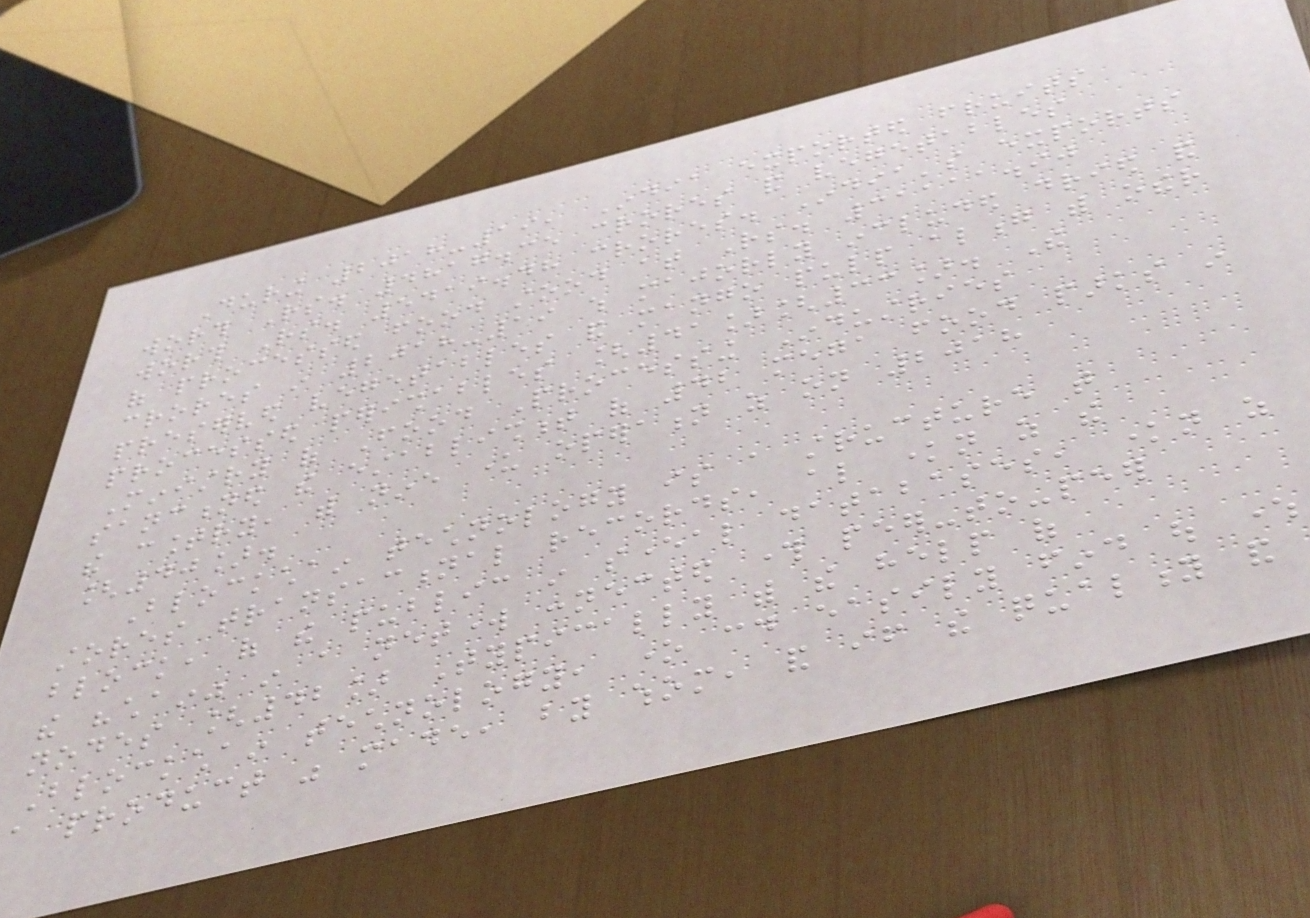During 2018-19, India exported fruits
worth Rs. 4817.35 crores and vegetables
worth Rs. 5419.48 crores. India's exports
of processed food stood at Rs. 31111.90
crores in 2018-19 which majorly included dried and
preserved vegetables and mango pulp along with other
processed perishables [41][33]. The
Ministry of Food Processing Industries
sanctioned the establishment of 42 mega food parks in
the country, with nine under operation as on 2018
[40].
Blockchain technology is a structure that
stores transactional records, also known as the
block, of the public in several databases, known as
the "chain" in a network connected through peer-to-peer
nodes [42] Typically with the help of
Blockchain technology, one could easily find out where
a product was made, by whom, and if the quality and
